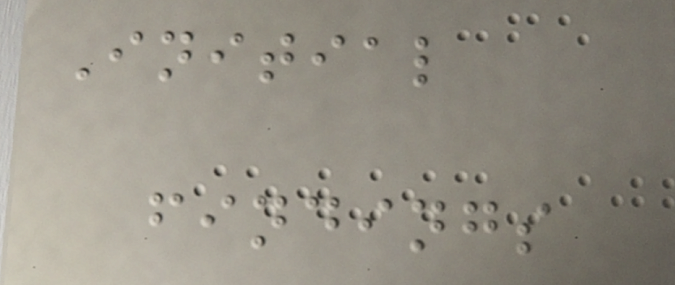Initial
findings
